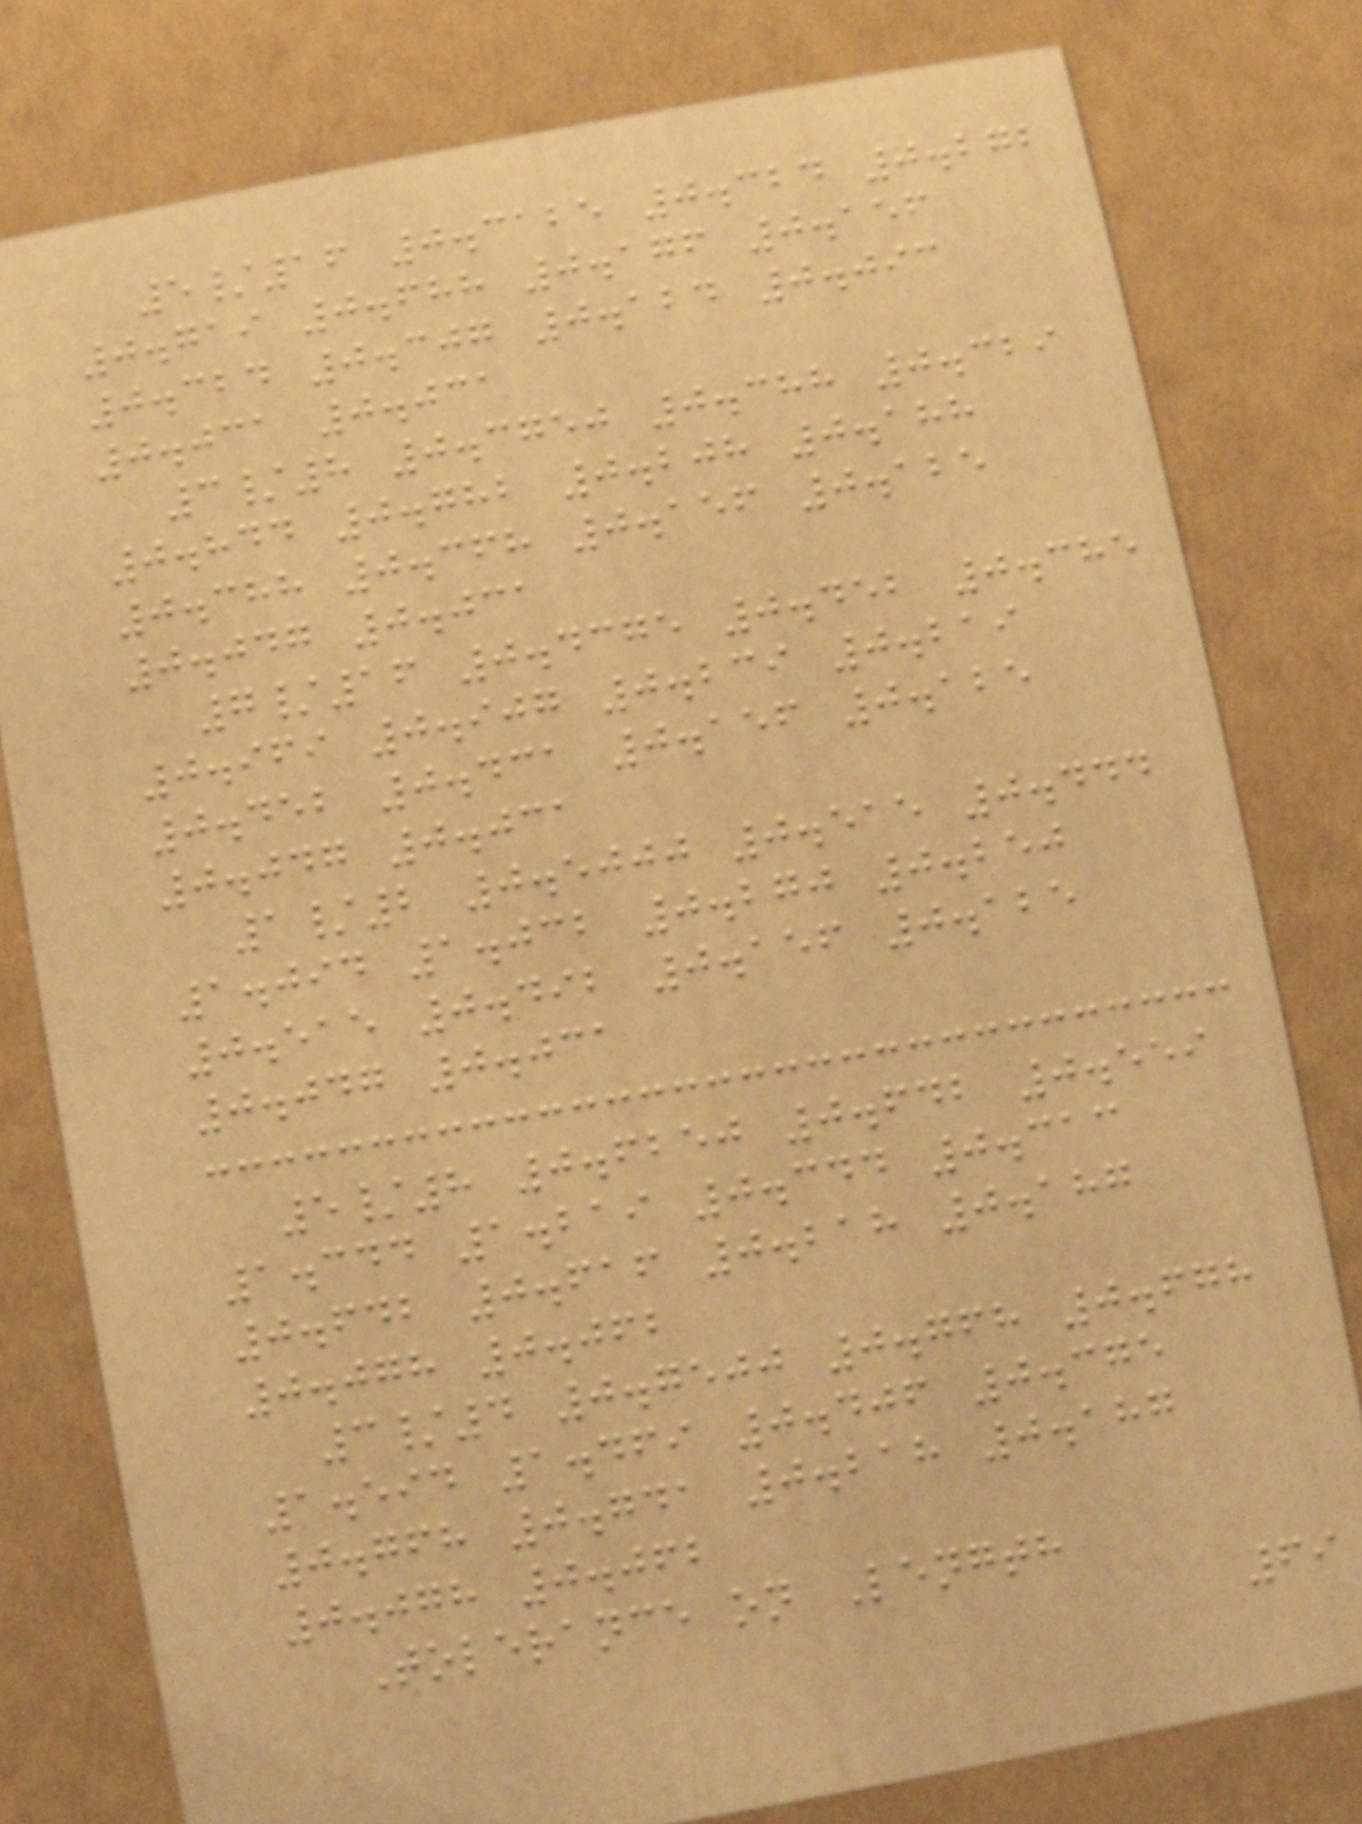5/16 0.3125 0.324 0.272
0.719 0.688 0.176 0.156
0.324 0.307 0.124 0.093
0.031 0.031
3/8 0.3750 0.388 0.329
0.844 0.782 0.208 0.188
0.388 0.368 0.156 0.125
0.047 0.031
7/16 0.4375 0.452 0.385
0.969 0.907 0.239 0.219
0.452 0.431 0.156 0.125
0.047 0.031
1/2 0.5000 0.515 0.444
1.094 1.032 0.270 0.250
0.515 0.492 0.156 0.125
0.047 0.031
5/8 0.6250 0.642 0.559
1.344 1.219 0.344 0.313
0.642 0.616 0.218 0.187
0.078 0.062
3/4 0.7500 0.768 0.678
1.594 1.469 0.406 0.375
0.768 0.741 0.218 0.187
0.078 0.062
Tolerance on Length
69
